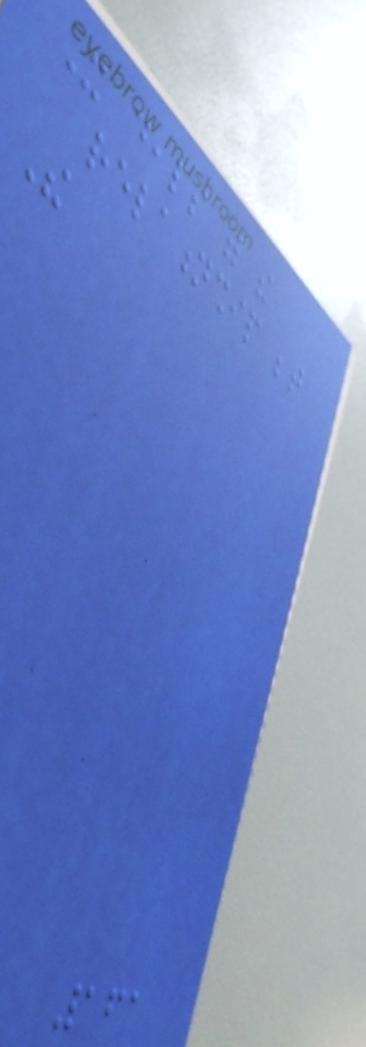It deals with the
relationship between
The
161
